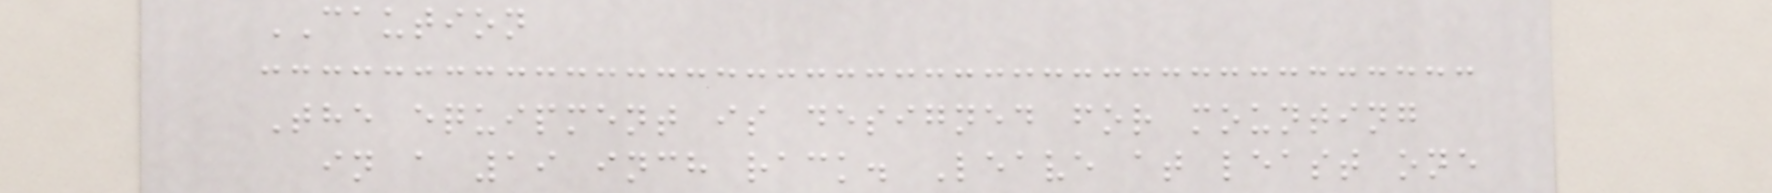CAUTION
The equipment is designed for mounting
in a 19 inch rack. Leave at least one
